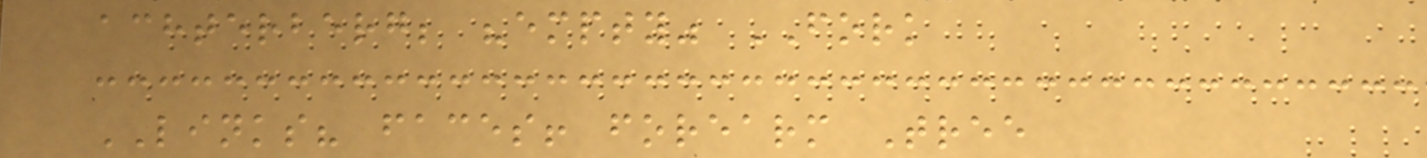achterberg; "empty" FORK
LINKS? faces! forearm Tree
